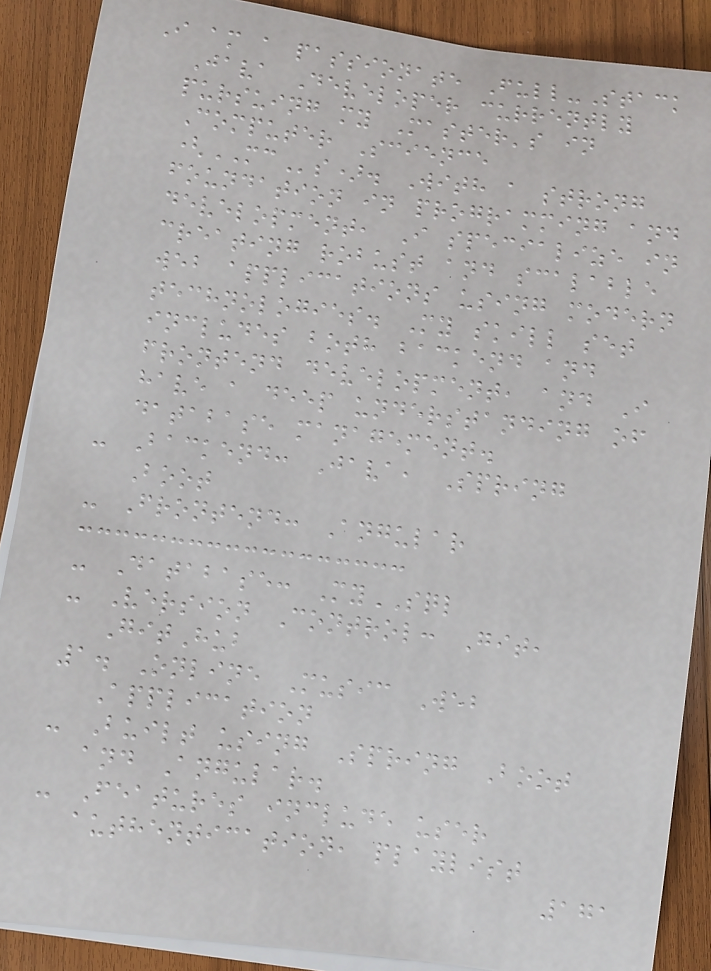I am a passionate Full-Stack
Java Developer currently
pursuing my Master's in
Computer Science
(MCs). With a strong
foundation in programming and
development, I specialize in
creating robust and scalable
web applications using modern
technologies. My skill set
includes both backend and
frontend development, and I
have a deep understanding of
database management.
- Backend: Java, Spring
Boot
- Frontend: Angular
- Database: MySQL
- Version Control: Git,
GitHub
1. Online Music Web
Application
- Built using Spring Boot
and Angular.
- Features include user
authentication, playlist
171
